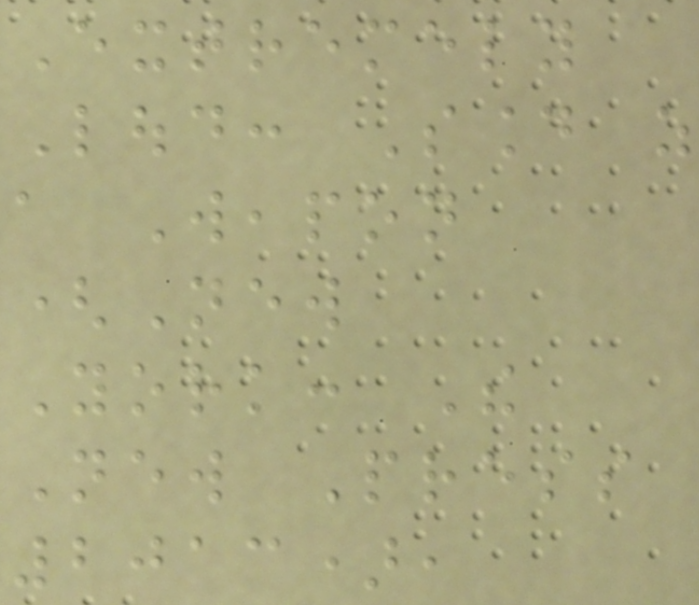Extremely
Loud: Sound as
a Weapon
(New
York: The
New Press
2013),
